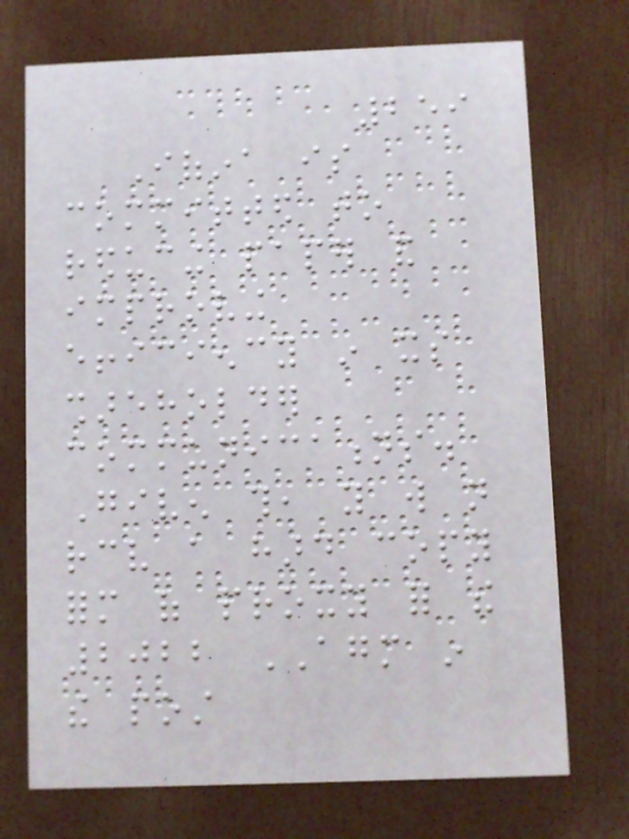259
Iofina is
committed to
reducing paper and
improving
efficiency in its
shareholder
communications.
Given this, you will not
receive a hard copy
form of proxy for the
2022 AGM in
the post
